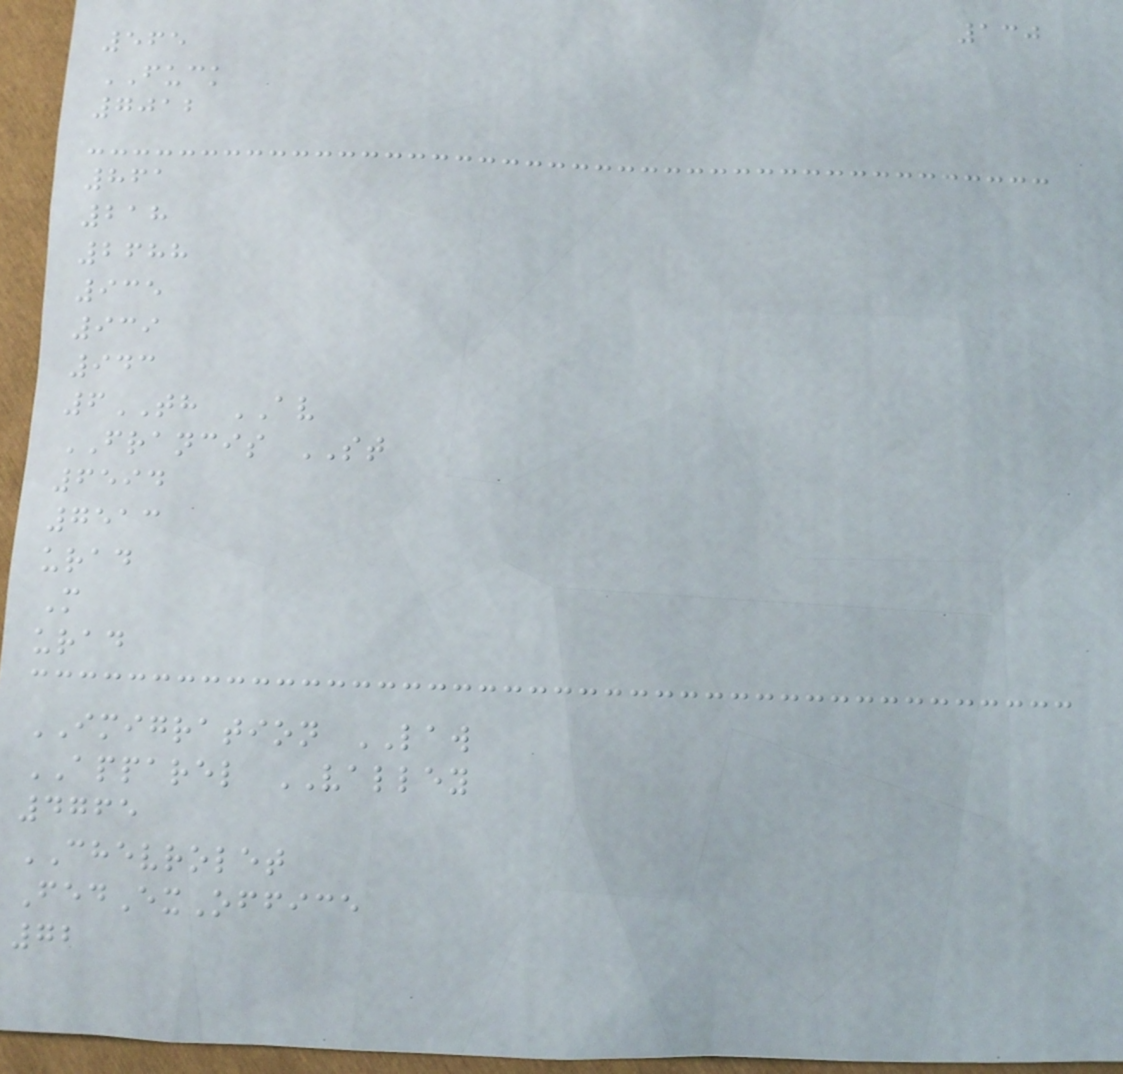130
565
FUCK
7012
861
218
2688
935
939
943
6TH AV
FRANCIS ST
6594
7513
urad
M
urad
IMIGRATION LAW
APPAREL VALLEY
4765
CHEVROLET
FedExOffice
72
